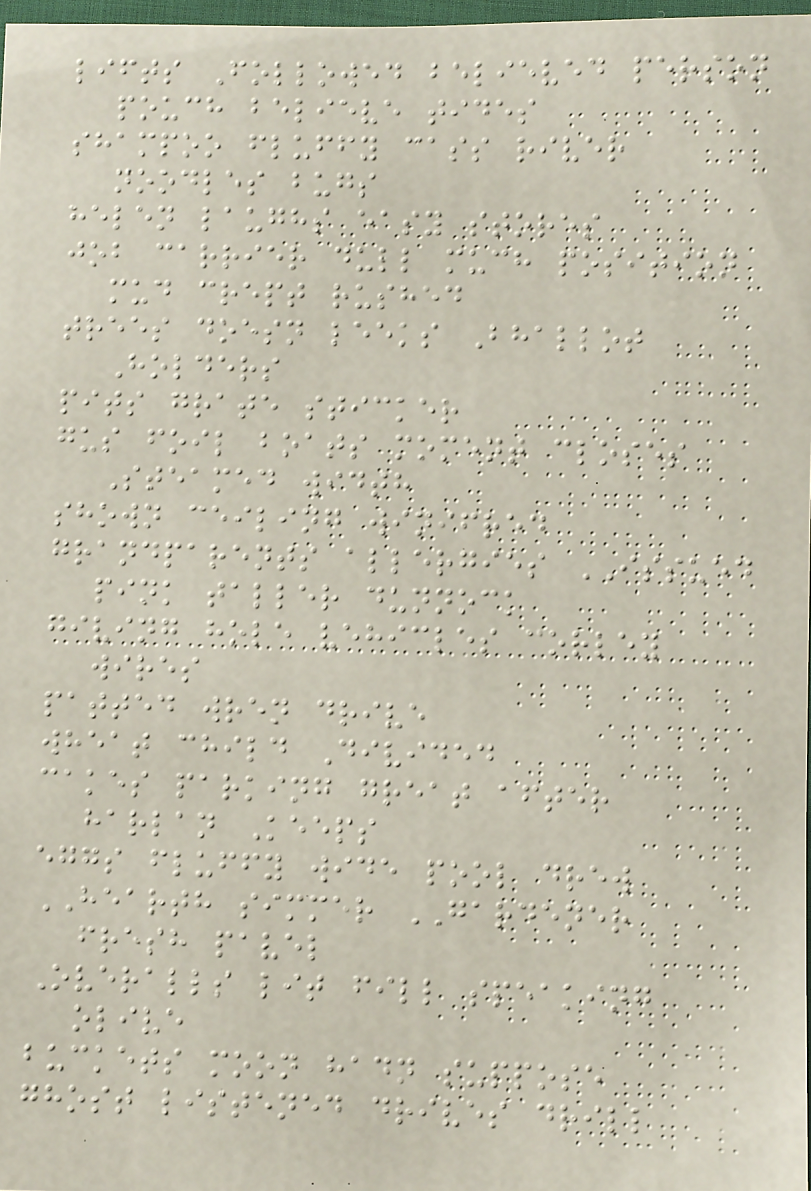lifts Followed believed person
pouch believe tides
shampoo fluffy cass river
noodles bugs
helen laughs easy stores
job carrier dull much position
mud crept rushed
trees doesn leeks Bhallot
Holders
pits grate sticker
gus foil boats moment closes
Steamed width
shown ceiling winifred
grandparents allergies ISSUED
pink taller dunnock
giving hole vehicles corley
wires
patted wren drive
wheat child Divided
cakes parking great after
harlan Keeps
eggs fluffy wide pool drew
HEARTH simmer GARDENER
fresh pavel
Overalls lit fill speaking
olive
buckets moon hadn suppose
ghost listened drives drill
